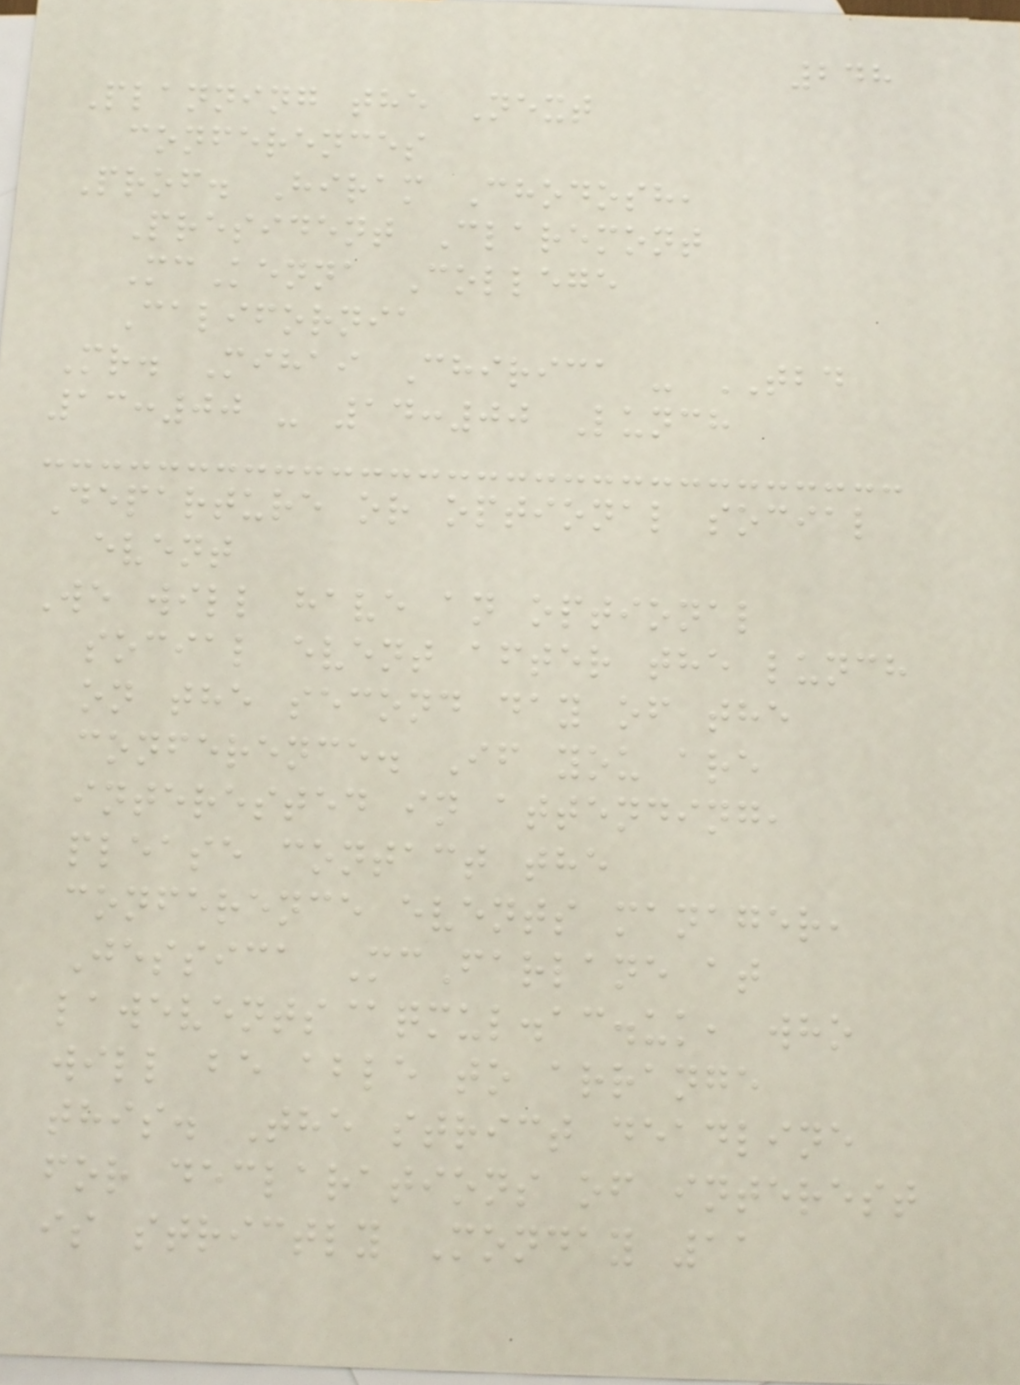248
Planning the Next
conferences
Prof. Hiram Chodosh,
President Claremont
McKenna College
California
Mr. Mihai Chirica - TBD
13:00 - 14:00 Lunch
Departure or optional social
event
We will have an optional
social event after the lunch
on the second day of the
conference. If you are
interested in attending,
please contact the
conference events manager,
Jessica McFarlane at
lawevents@qmul.ac.uk, who
will be able to arrange
this. The strict deadline
for declarations of interest
is strictly Monday 11
